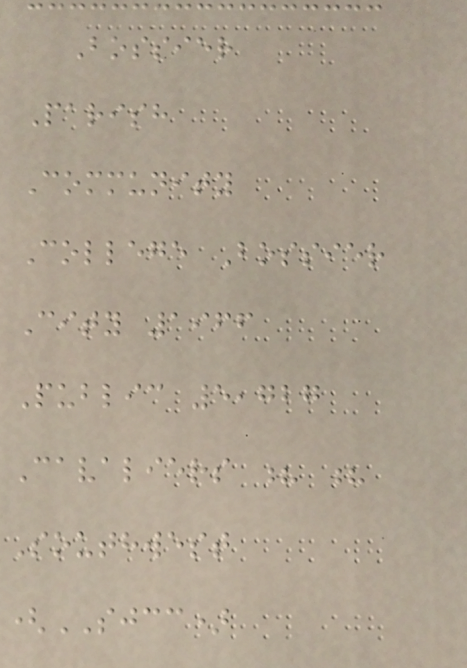Bossier
Parish
Community
College Bossier
City 1966
Public 5,727
Cavaliers ? ?
Southwest
(SJCC)
